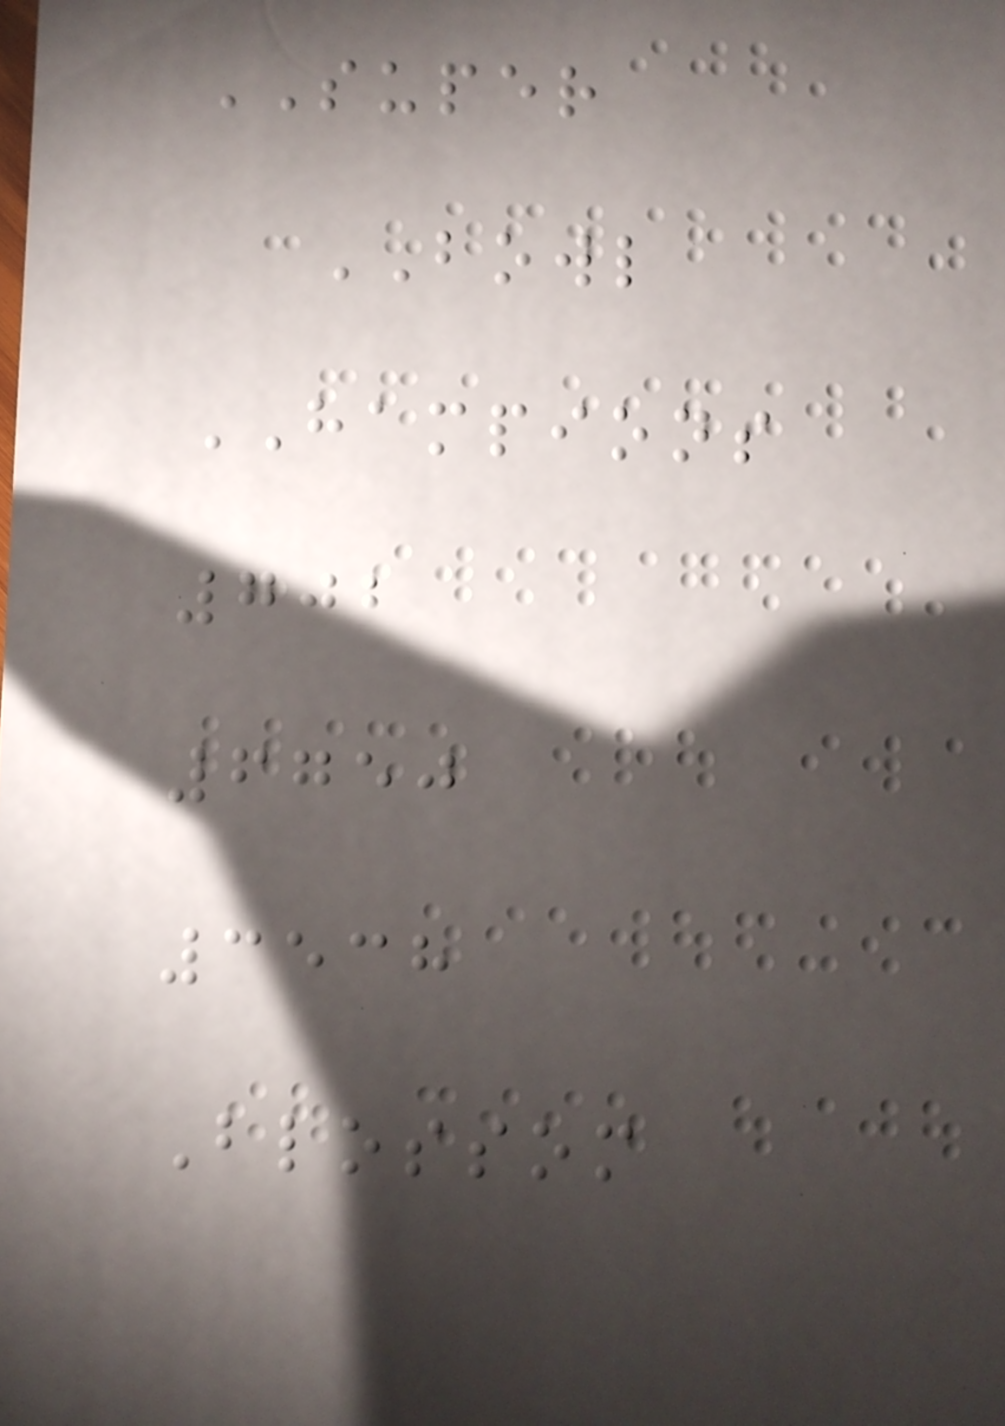SUPER
BOWL
HAMPIONS
702
6750
3538
Blossom
